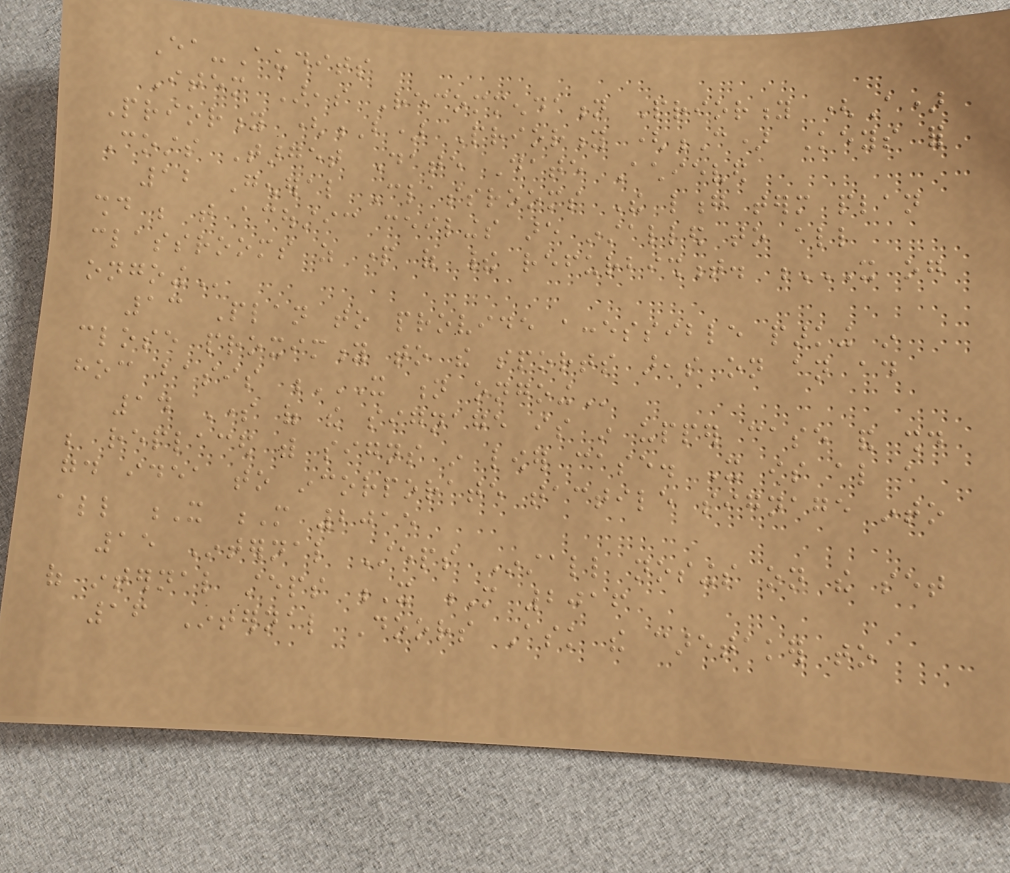Ea-Audits
Item Areas Recommendation Priority (A)
Priority (B) Priority (C) Keys for
Costs Target Date Date Achieved
12 General Classrooms The long term plan
should be that acoustic ceilings are installed to all
classrooms as part of their refurbishment. X OG
ONGOING
13 Plan to provide accessible parking in
close proximity to the sports areas on an ad
hoc basis X N ONGOING
14 Some of the signage is in upper case and should
be replaced with signs in lower case. It is also a
good idea to incorporate tactile signage into
all X M 2015
15 Internal Steps Install nosings on the set
of internal steps X M 2016
16 Internal Doors Ask the caretaker to
